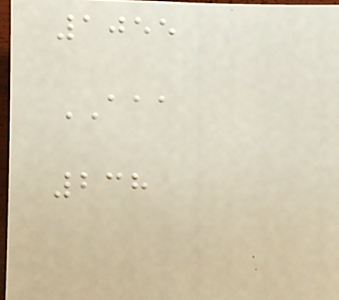1055
AAA
238
